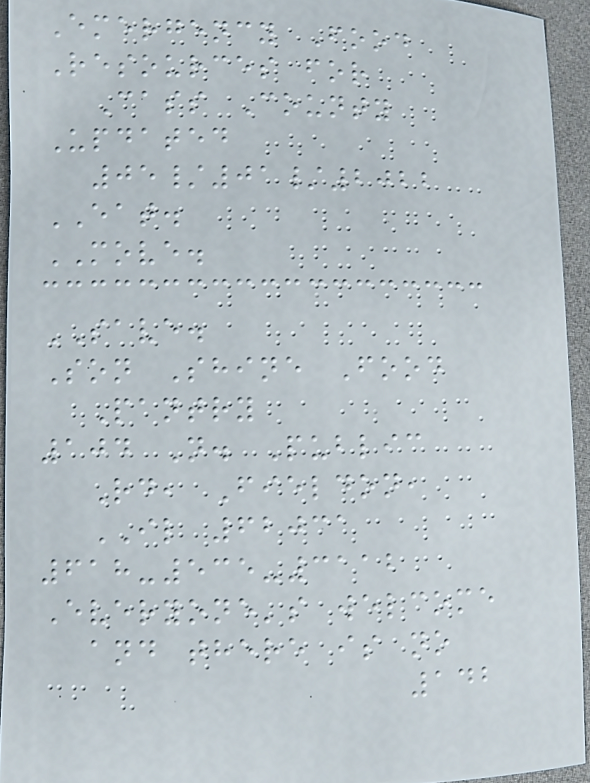Emergency Food
Resources for
Cass County
Updated
05/01/2022
EAT.
MOVE.
SAVE.
Son Shine Food
Pantry
104 N. Public
Rd, Fieldon,
IL 62031
618-535-3112
Everyone's welcome
and there is no
142
